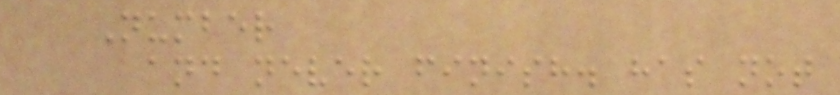Number
and never finish. has not
